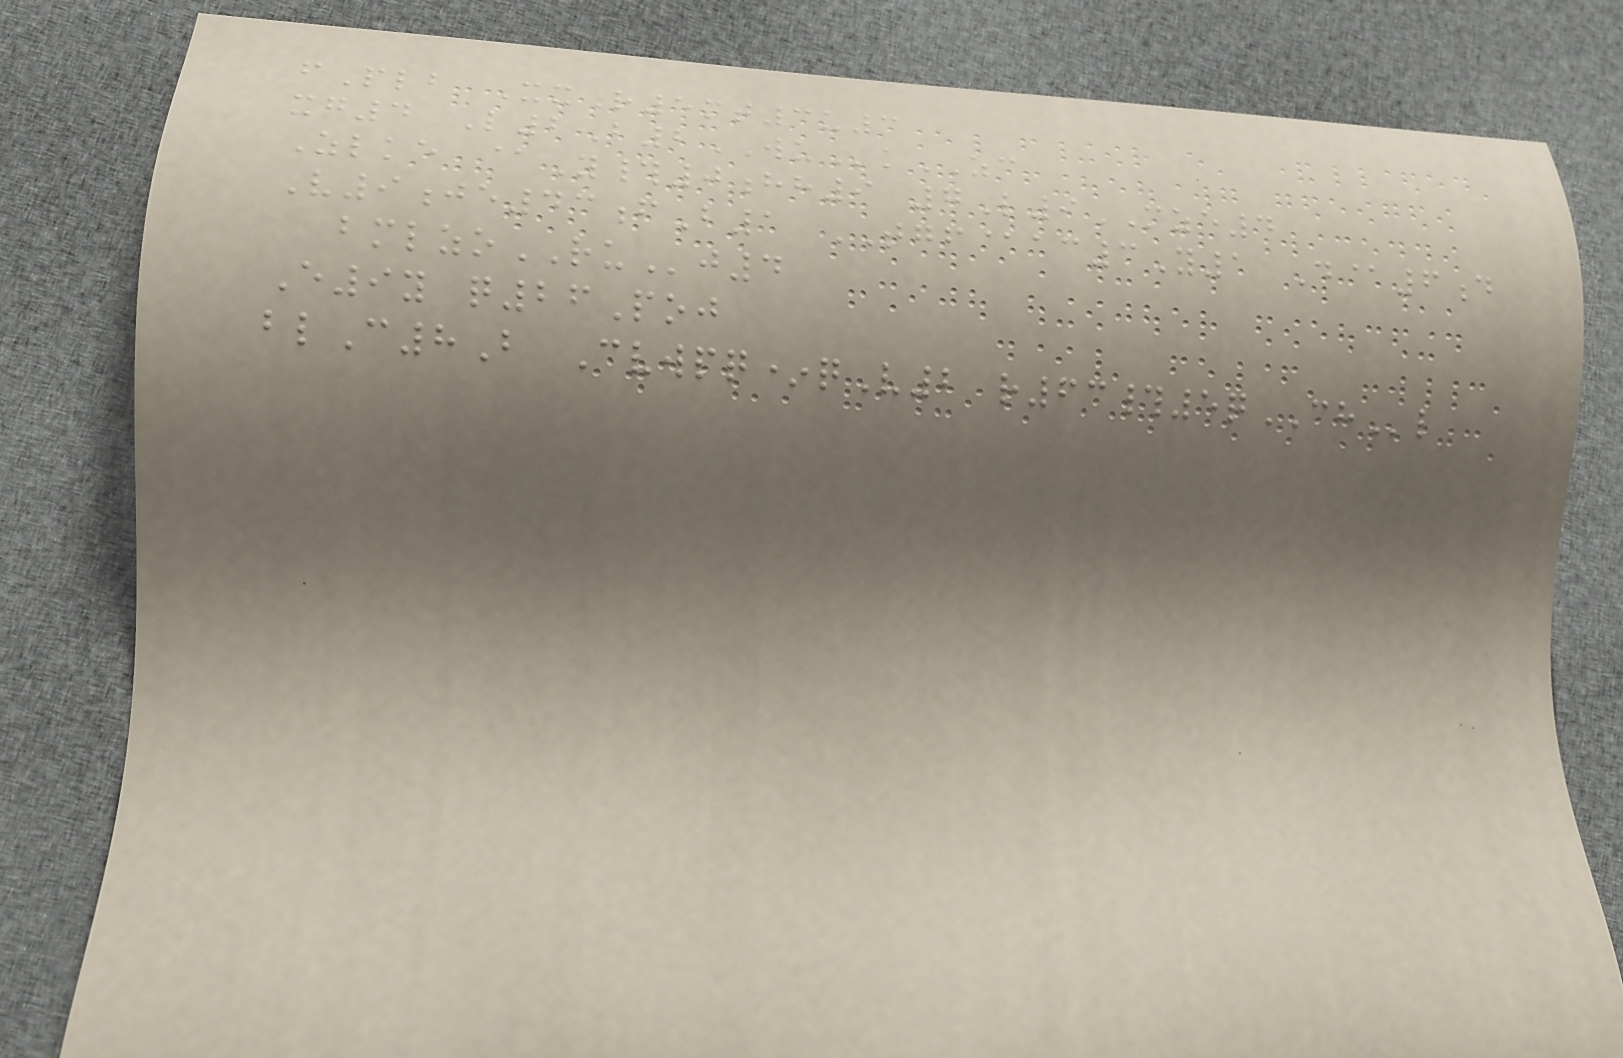fPlb XxR5mt3u3
xg4 L2B2WUkZC
Zlke @Y#0hh9 7L9MZE4
V9je43fB1 TGF@ac3Y1 D@6d
bmlzoRUj4
E9y q26Poj
blC8B Cvwpq*qV2 r63#5qCHl
